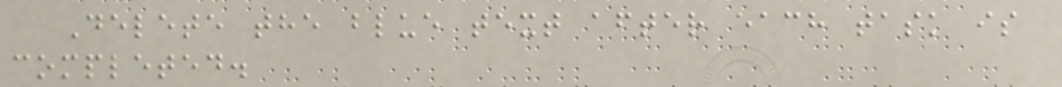Delete the blue text after each task is
completed.
